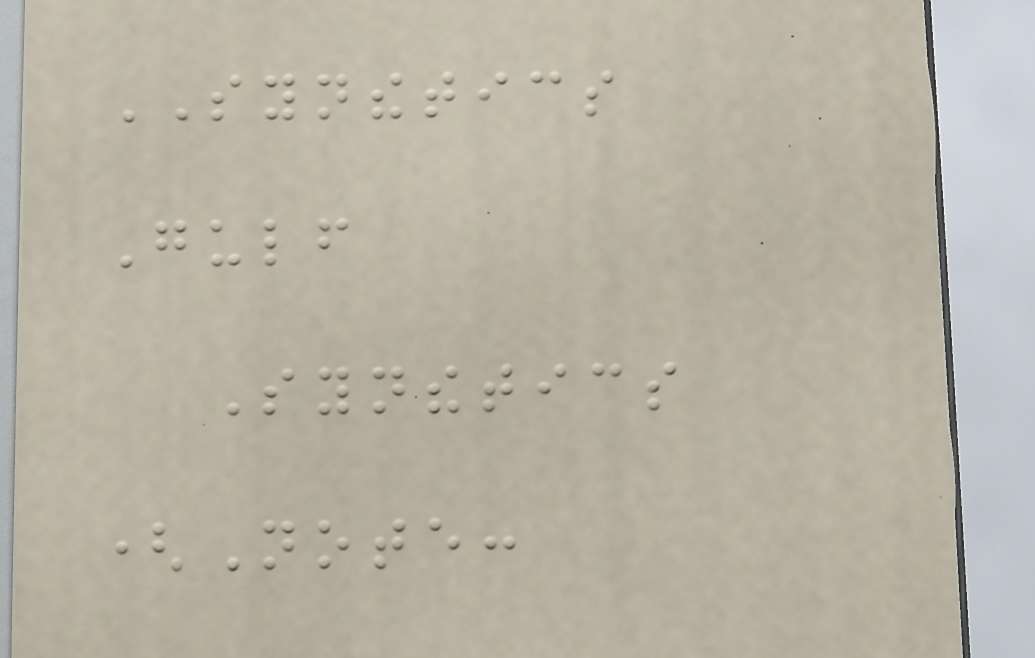SYNTHETICS
Gulf
Synthetics
(Note:
